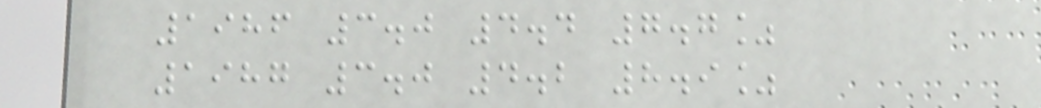1986 3.0 4.4 7.7%
1987 3.0 4.2 8.9%
